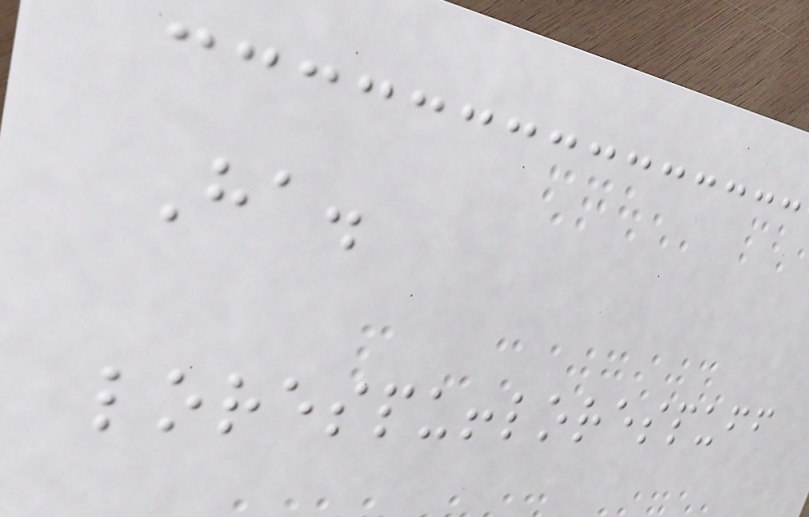Ha.
lorespufflorespuff
